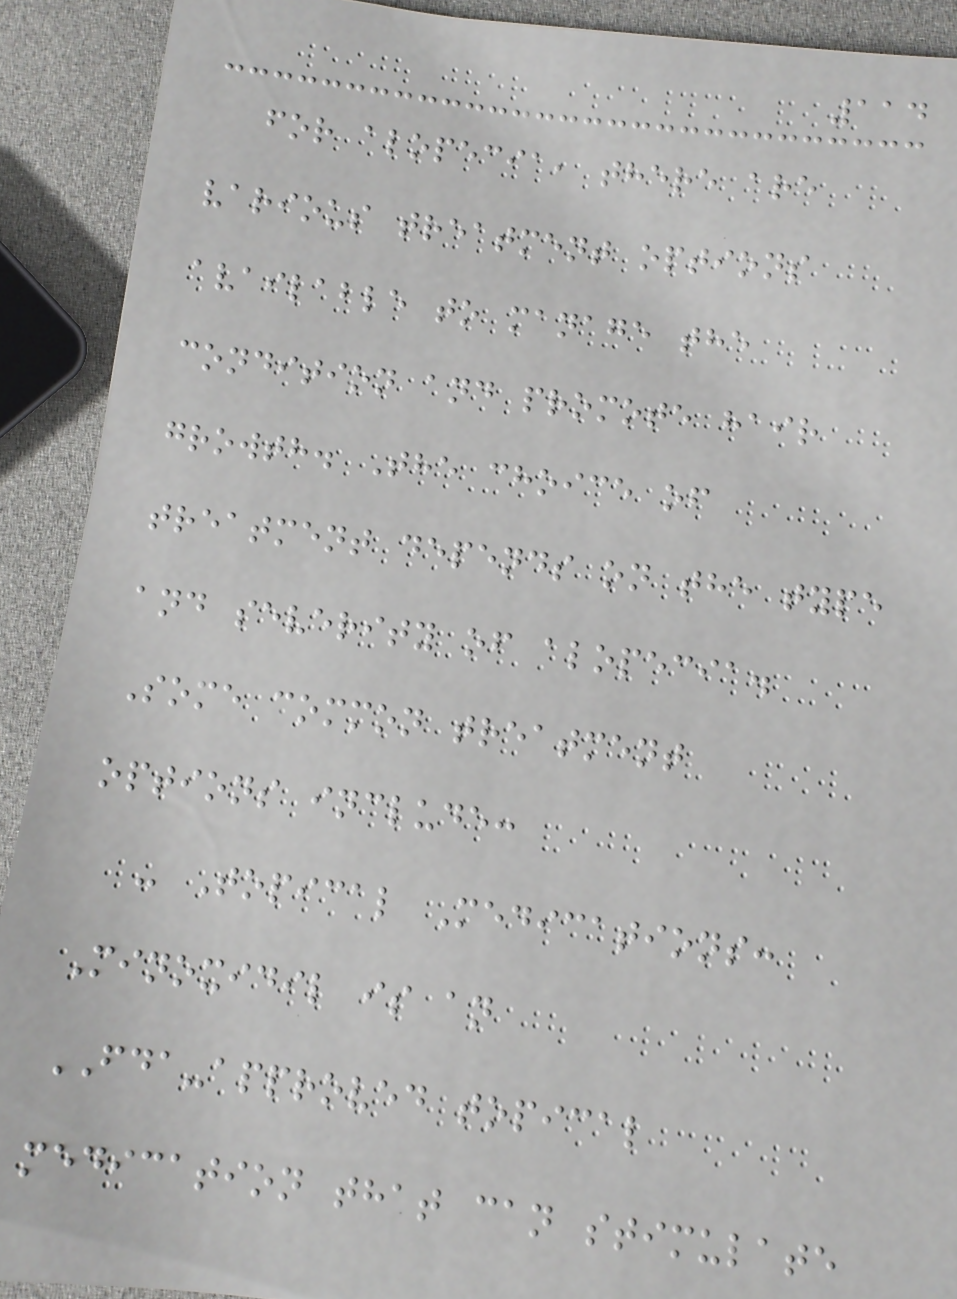114
for alopecia, there are
various treatment options
available to manage the
condition and promote hair
growth. The choice of
treatment depends on the type
and severity of alopecia.
Some common treatment
options include:
- Topical Medications:
Minoxidil is an
FDA-approved topical
medication that can stimulate
